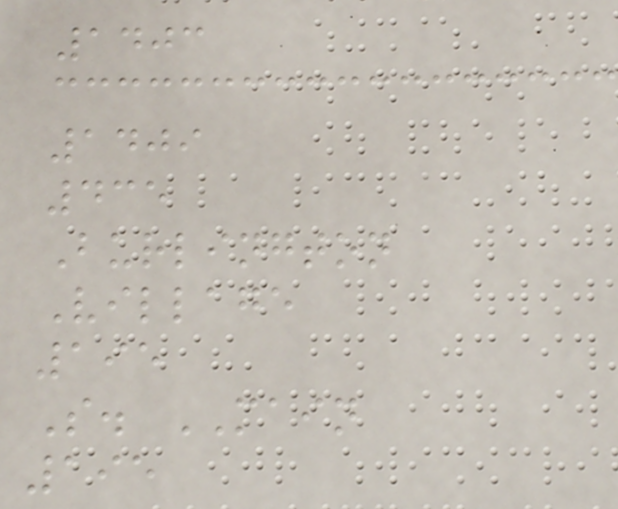1403
1409
435
Burlington
Village
195
S. MAIN
195
